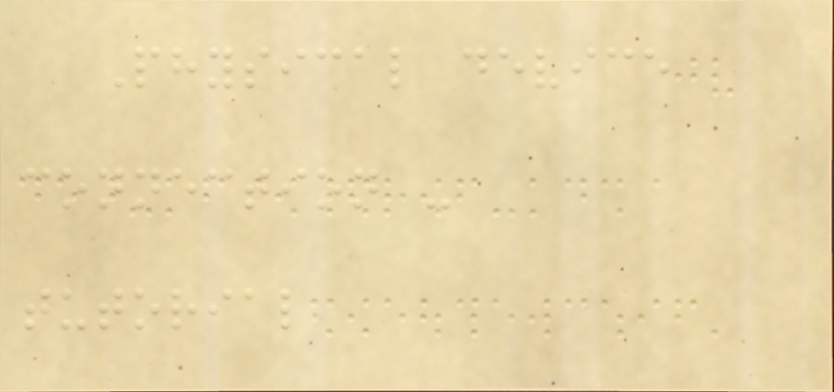Physical device
connection -
tutorial
